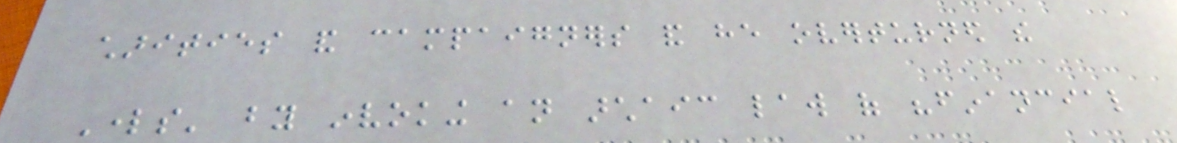charities and campaigners and he overturned the
Lords' by invoking an archaic law of "financial
